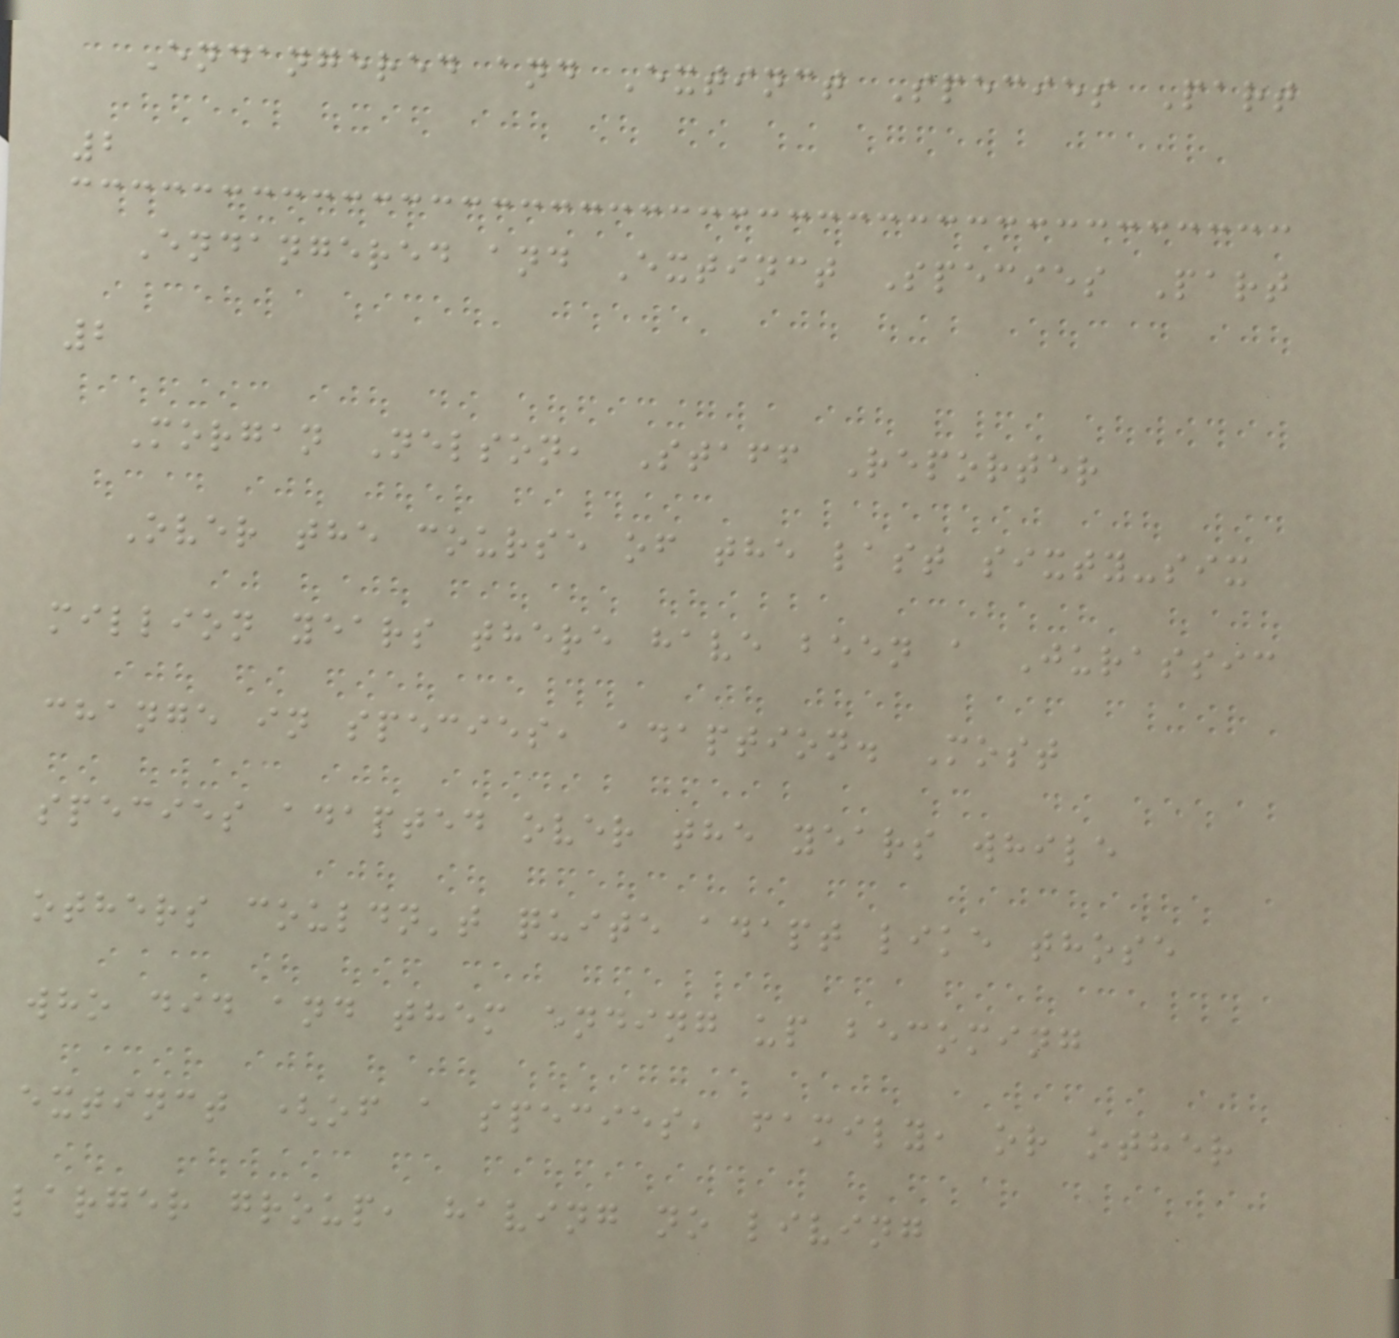Endangered and Extinct Species Part
2
Endangered and Extinct Species Part
2
Morgan Nelson, Staff Reporter
Over the course of the last sixty-six
million years there have been a Jurassic
change in species, adaption. Most
species adapted over the years while
others couldn't quite adapt like those
who did and them ending up becoming
extinct (of a species, family, or other
larger group, having no living
